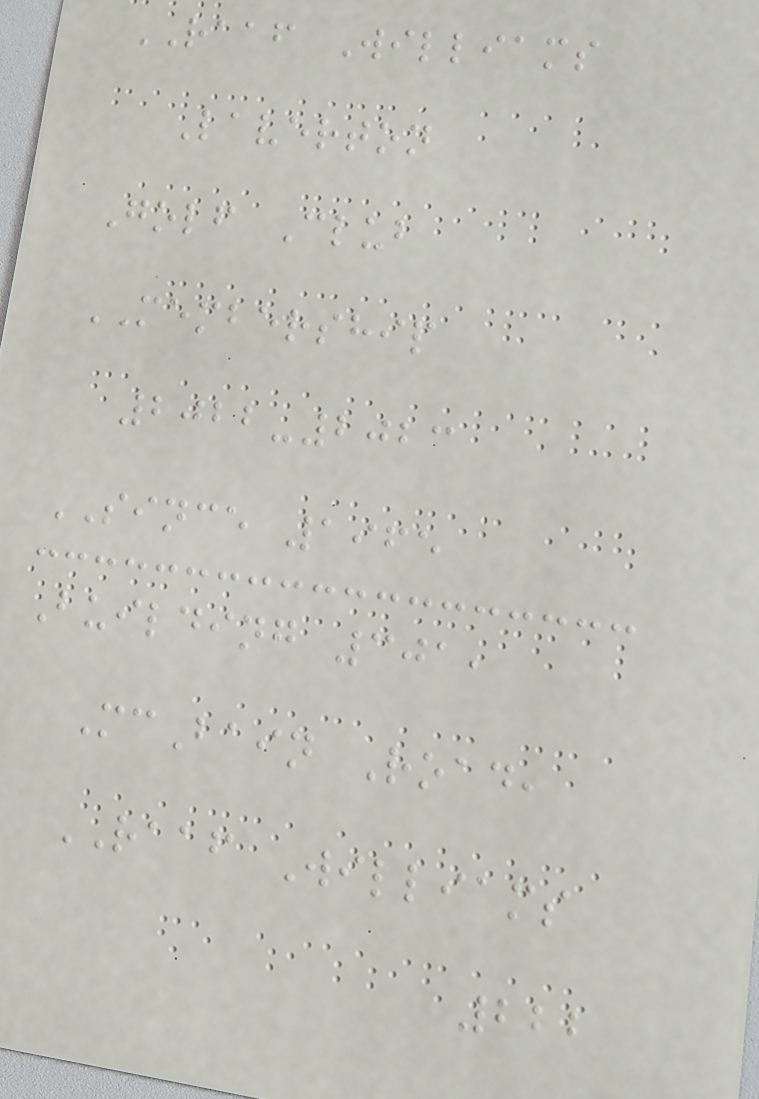RAAF Williams
Laverton
Golf Club
MEMBERSHIP
2022-2023
SINCE 1965
Building 301,
McBain Road,
RAAF Williams
222
